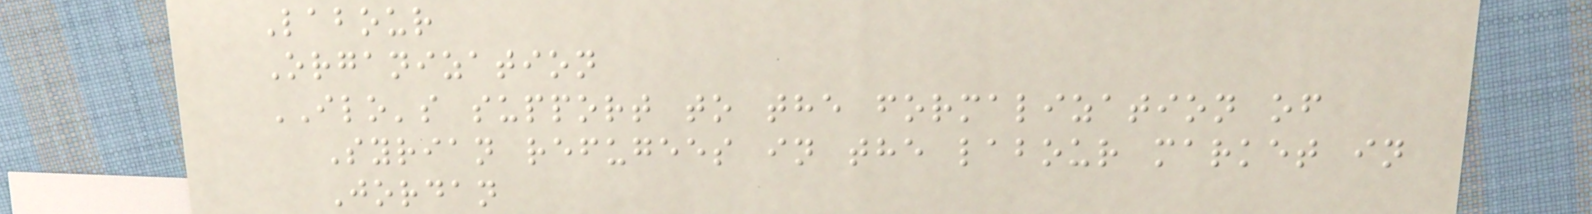Labour
Organization
ILO's support to the formalization of
Syrian refugees in the labour market in
Jordan
